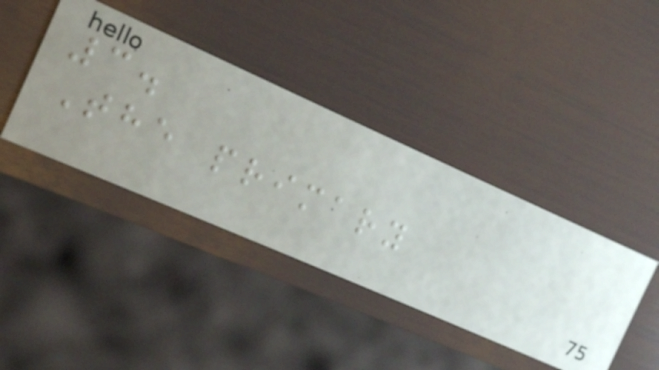3.
The primary
